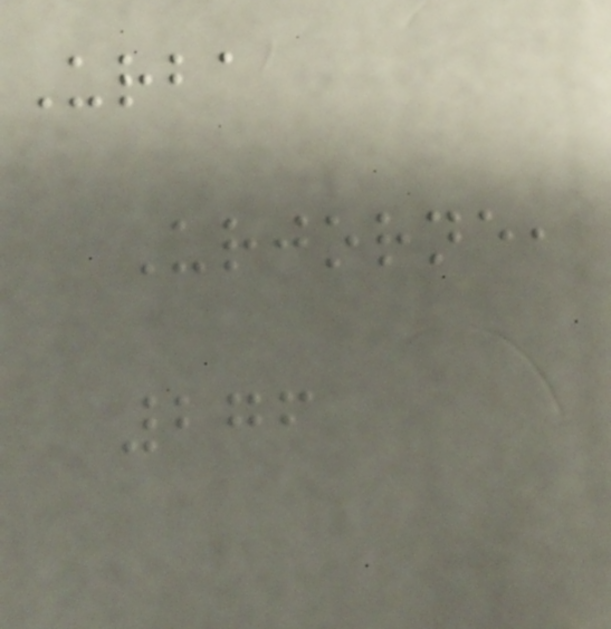Urba
Urjorne,
276
